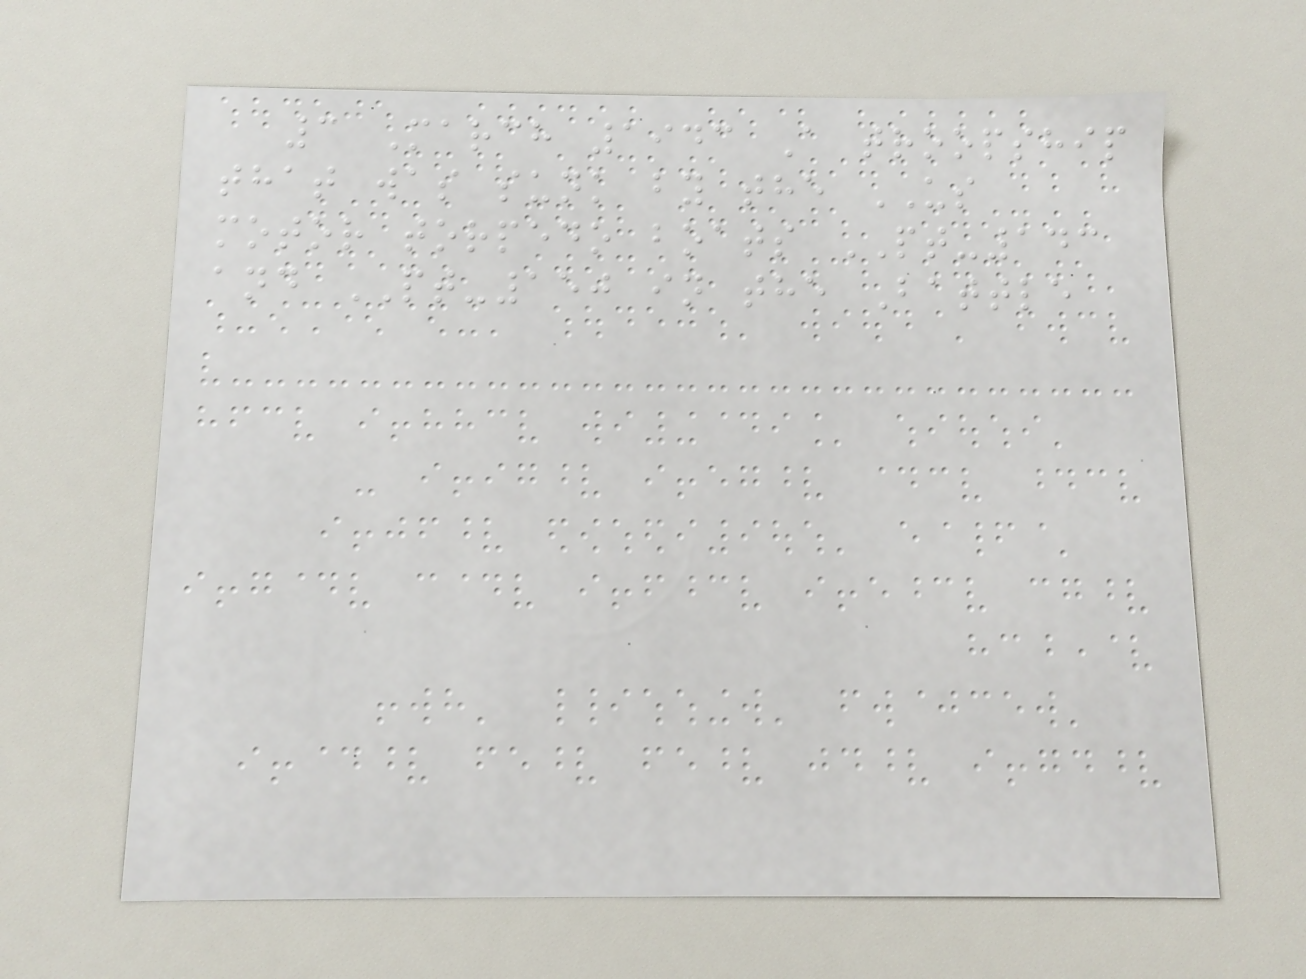3 March 1943 A troopship
that was sunk by the US
motor torpedo boats PT-143
and PT-150 in the Battle
